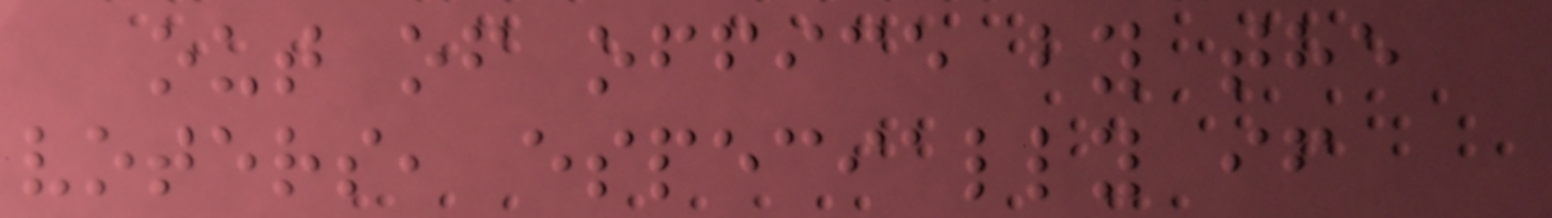out of office by the
voters, especially if
